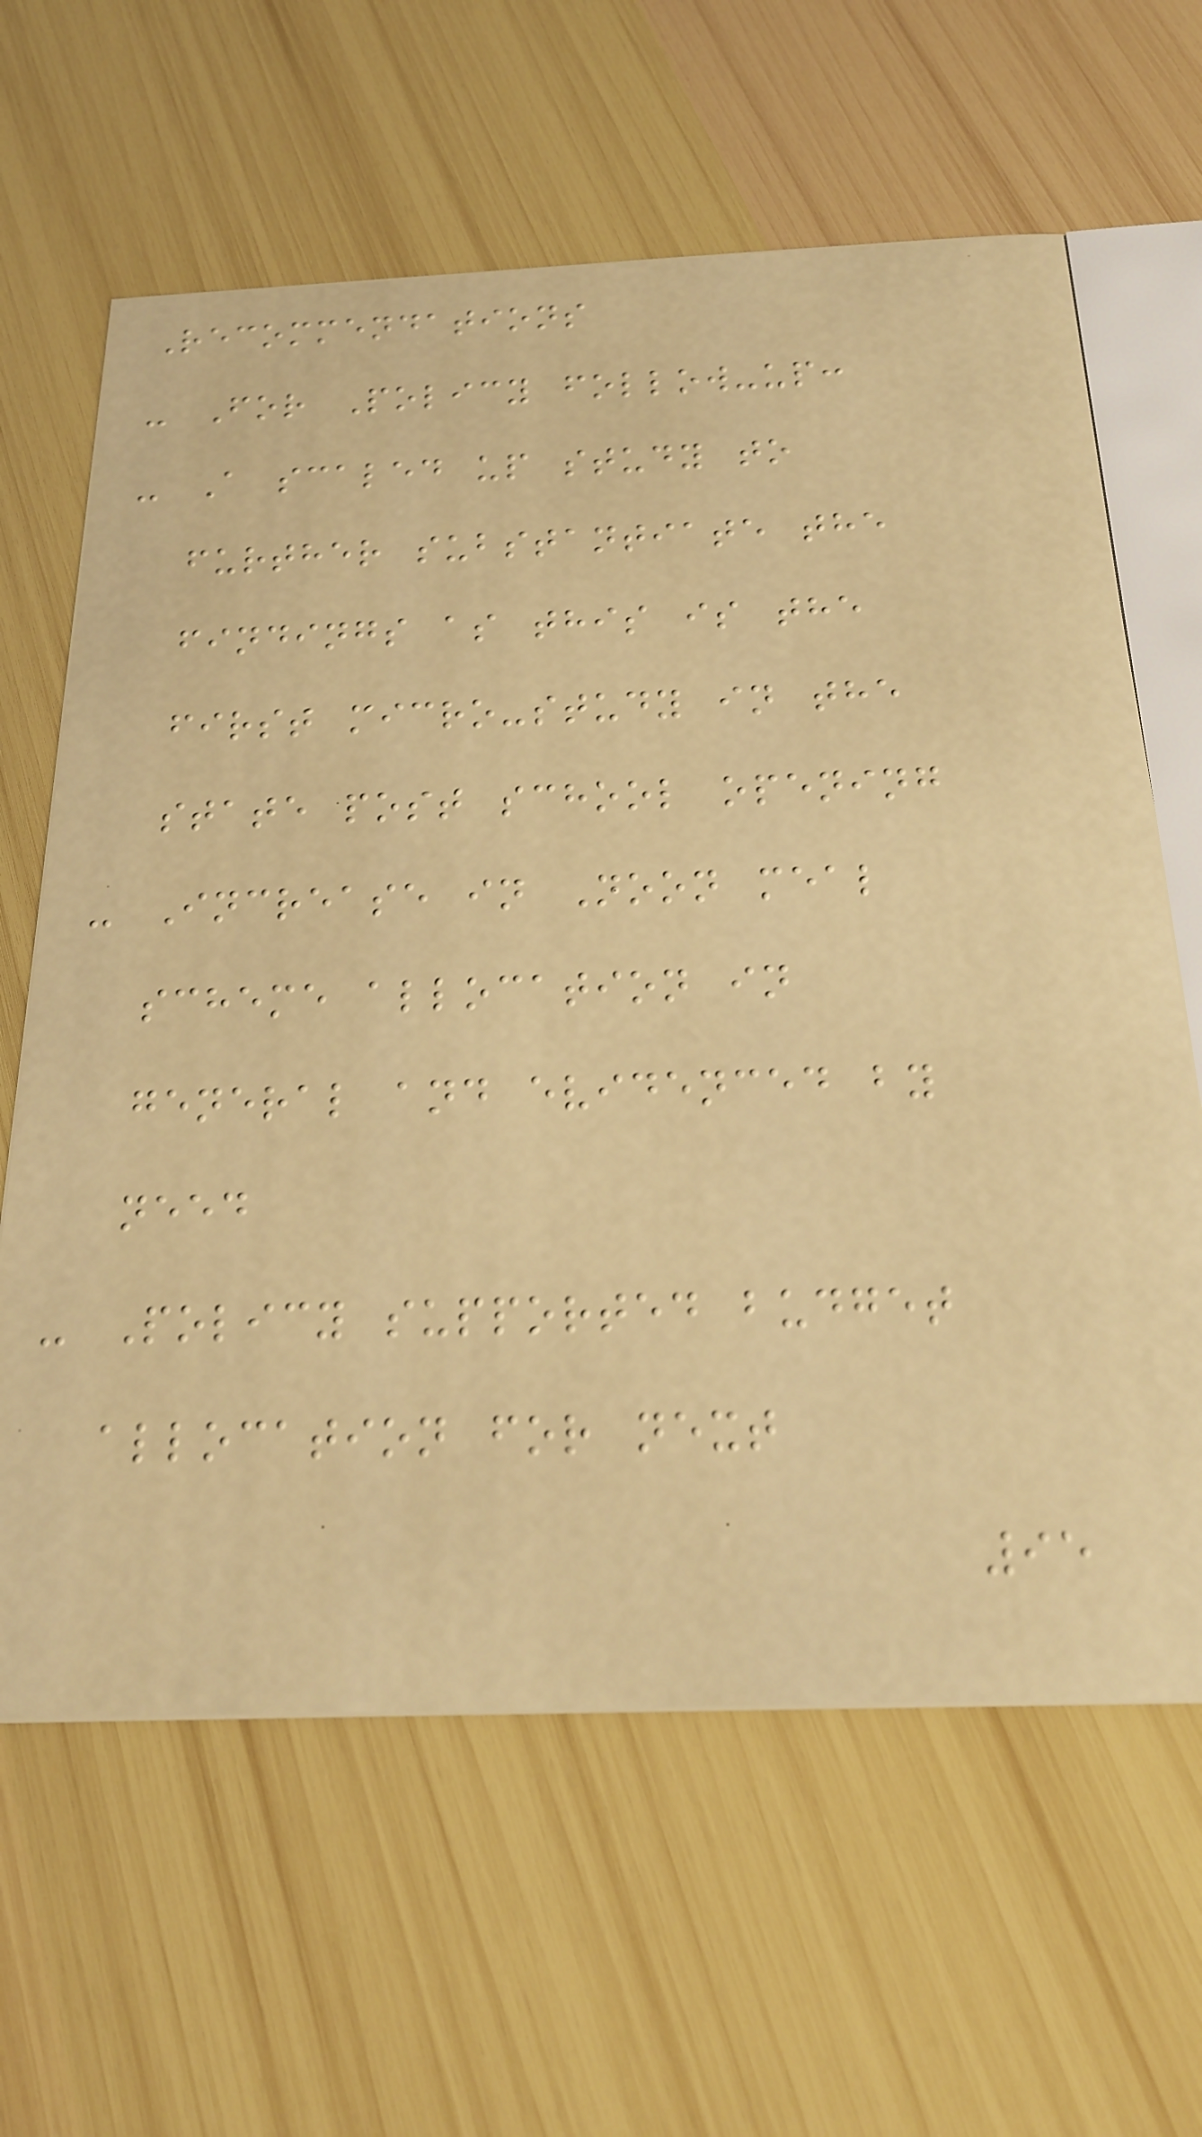Recommendations
- For Policy follow-up:
- A scaled up study to
further substantiate the
findings as this is the
first micro-study in the
state post school opening
- Increase in Noon meal
scheme allocation in
general and evidenced by
need
- Policy supported budget
allocation for next
95
